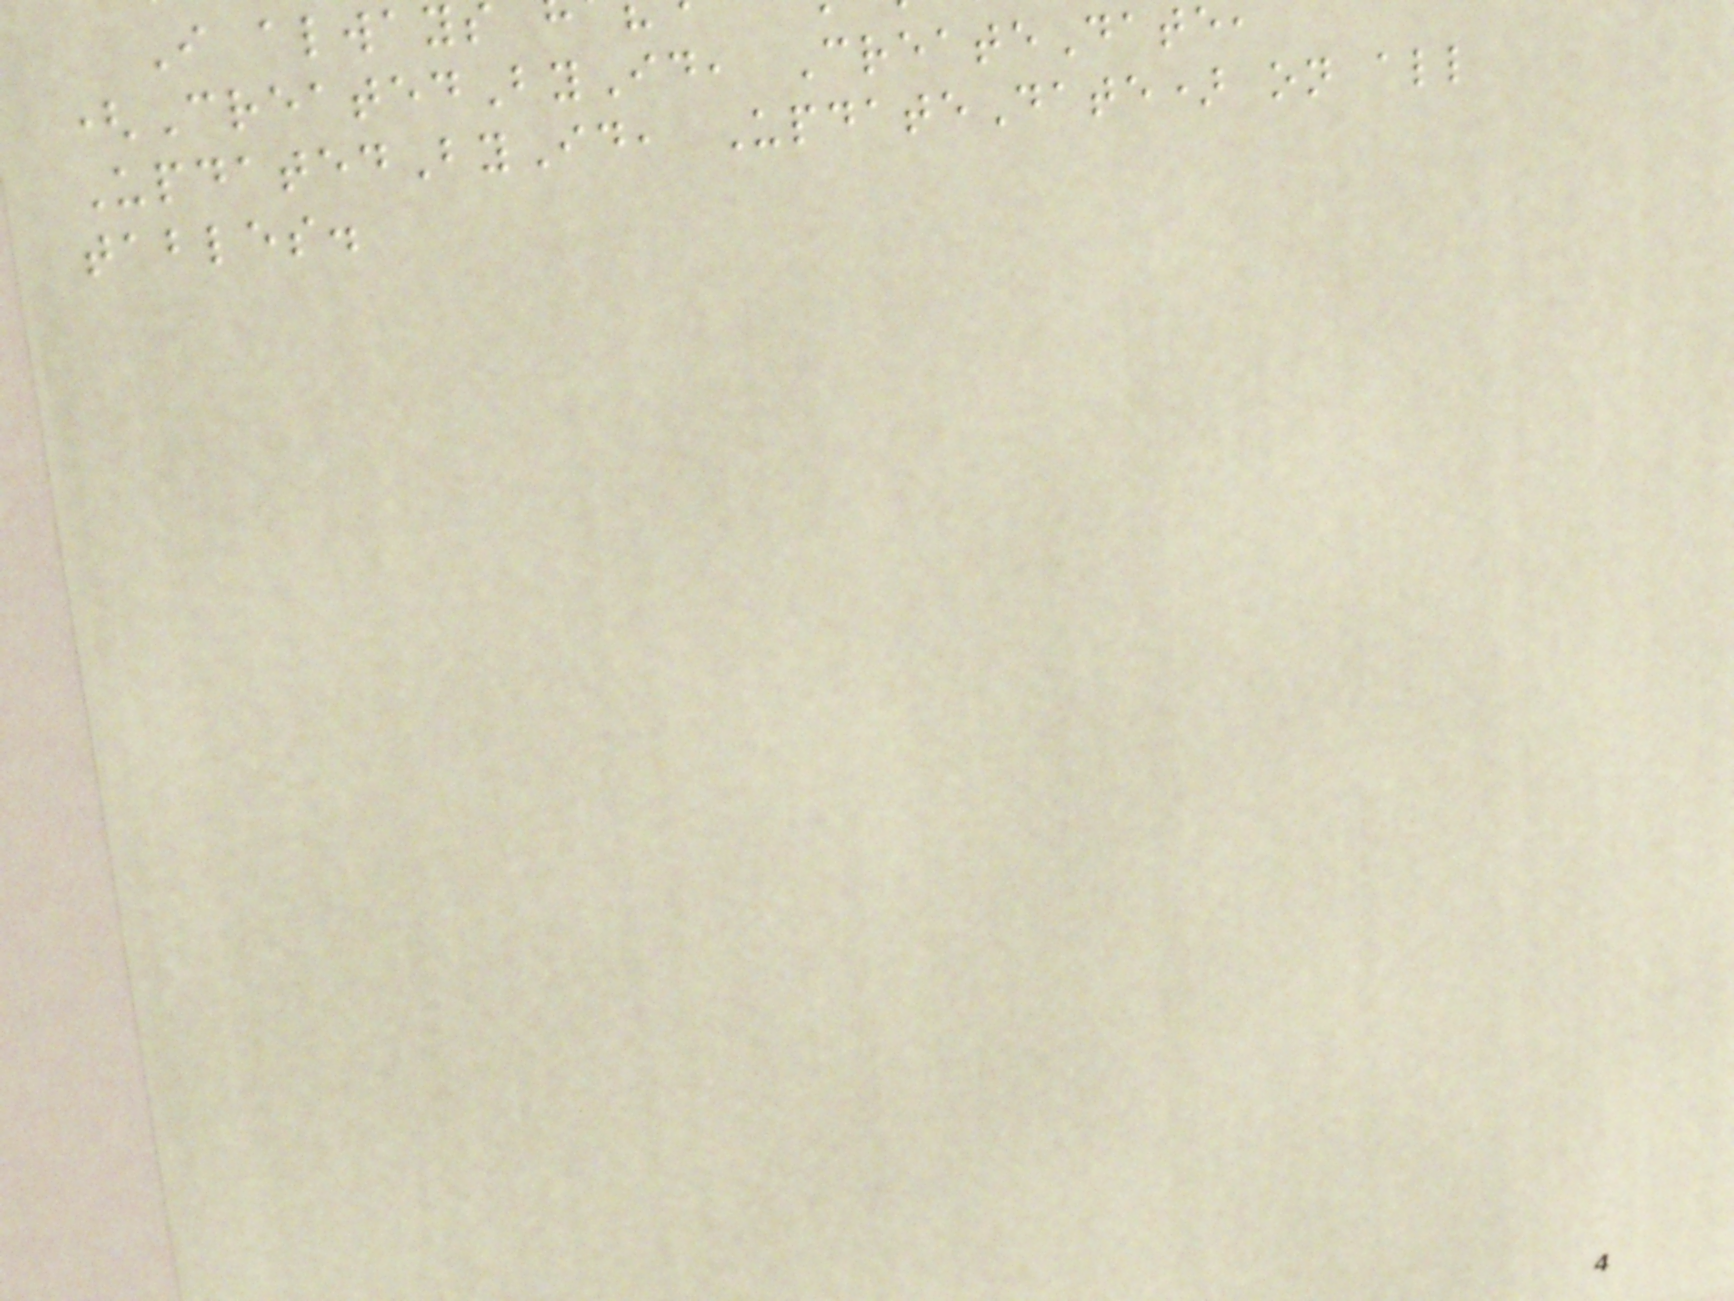(CreatedById, CreateDate
UpdatedById, UpdateDate) on all
tables.
